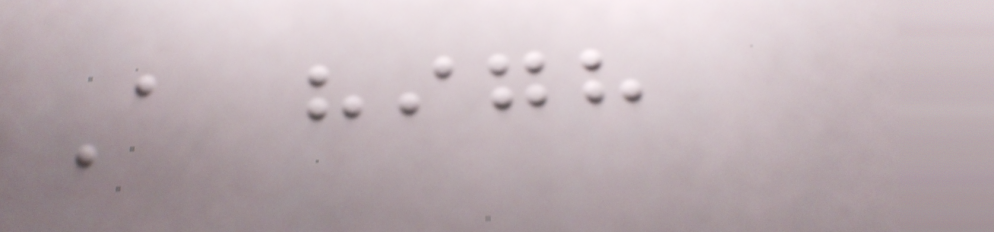A high
